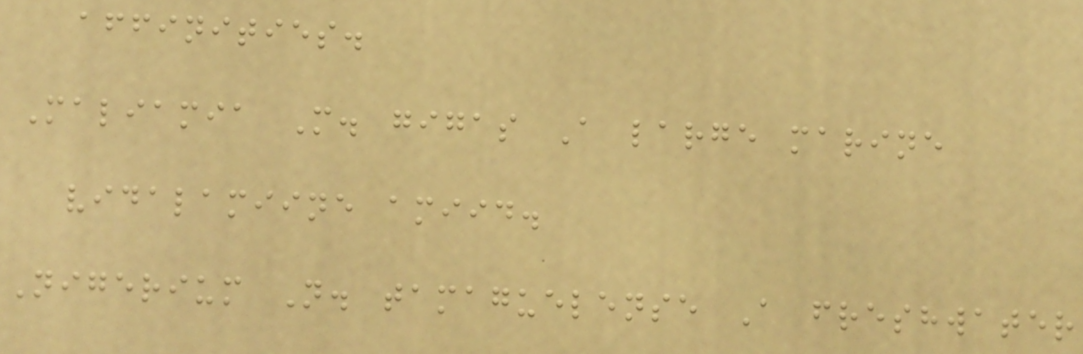affinities.
Maliamia M. gigas A large marine
vidalamiine amiid.
Nigerium N. tamaguelense A freshwater
